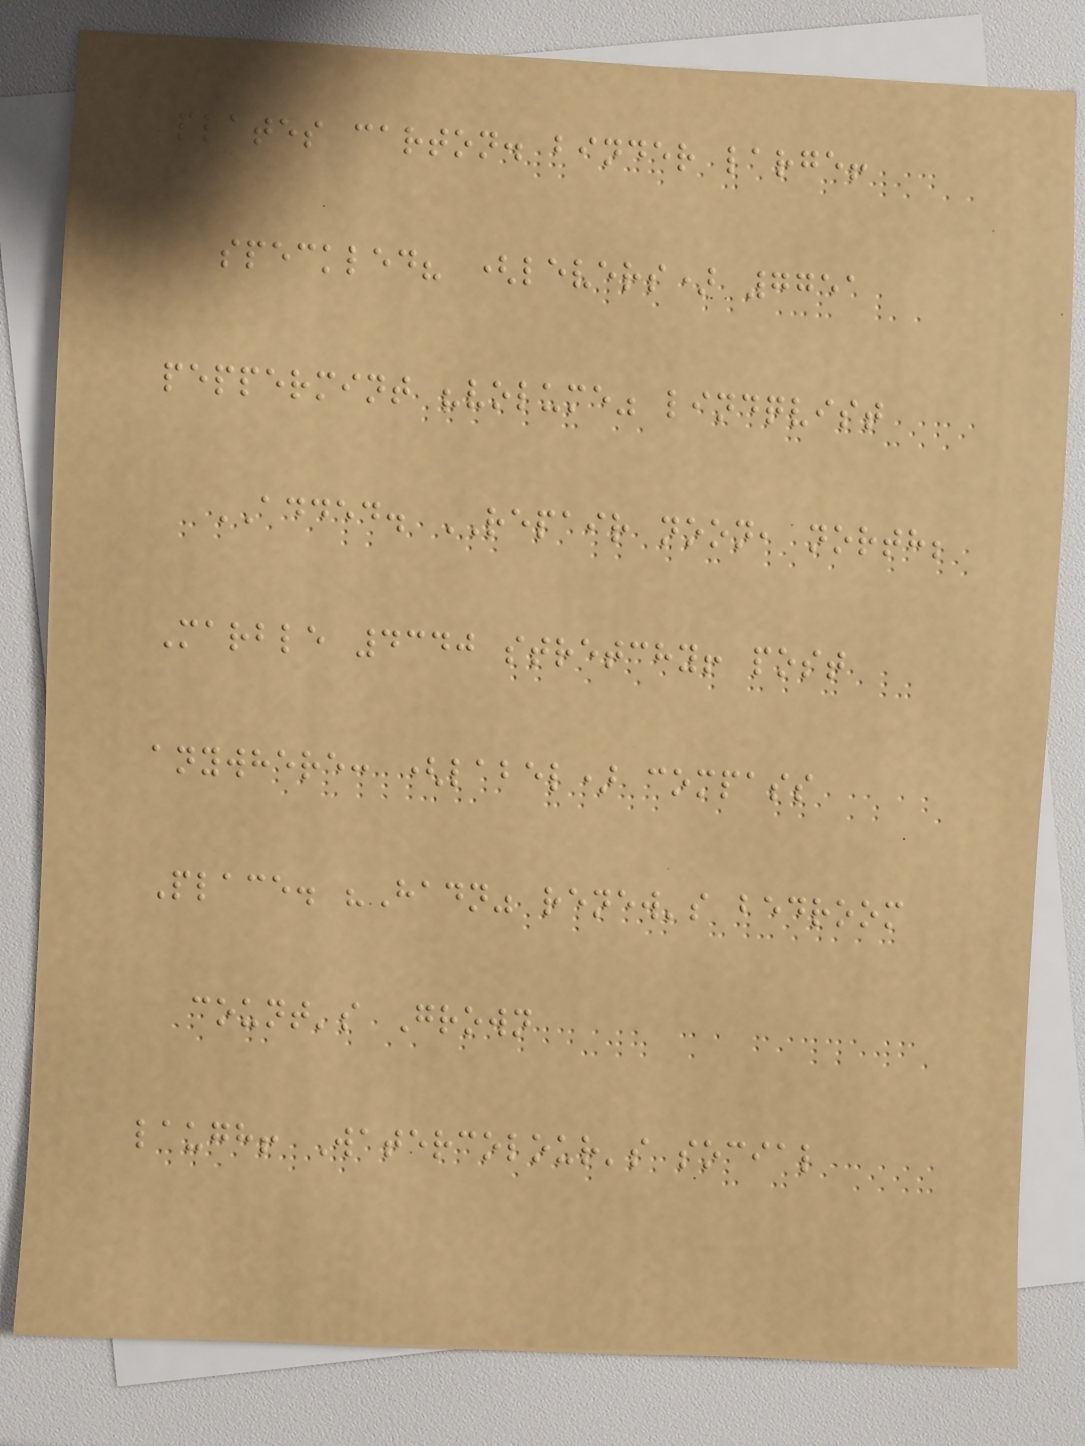plates carton. binder large!
speckled? (levers) 7751
peppermint "volume" lindqvist
ADDED. REPAIR noon, north;
Marble 4340 stretchy! post
anywhere: (label) compass
Place. "Hadn" renew's bedroom
count's Grown
laugh! Watercolour's social
